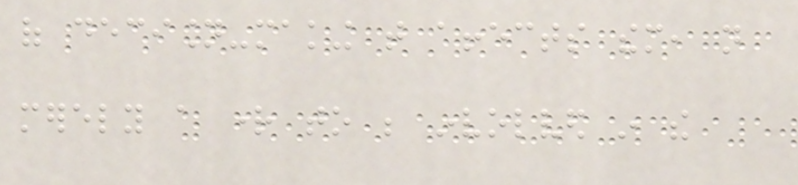of decision-making that affects them, not
merely a right to be involved in the
